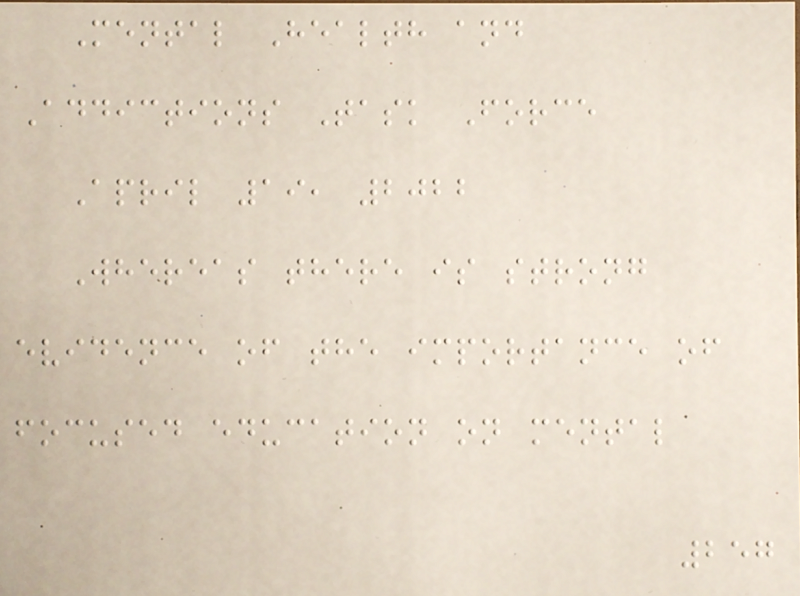Mental Health and
Addictions Task Force
April 19, 2022
Whereas there is strong
evidence of the importance of
focused education on mental
257
